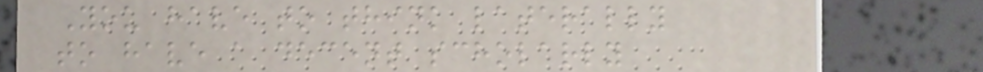You have to think laterally
to have a decent scholarly
